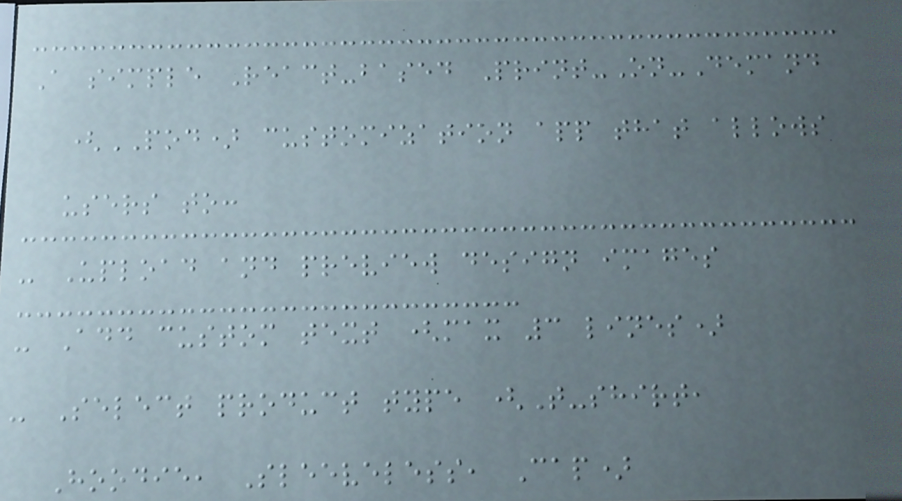A simple React-based Print-On-Demand
(POD) customization app that allows
users to:
- Upload and preview design images
- Add custom text (max 3 lines)
- Select product type (T-shirt,
Hoodie, Sleeveless, Cap)
